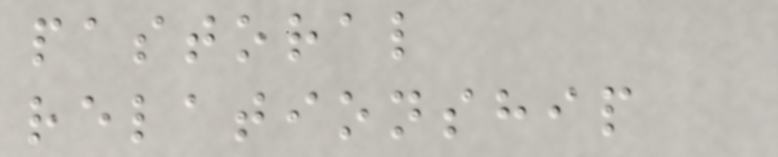pastoral
relationship
